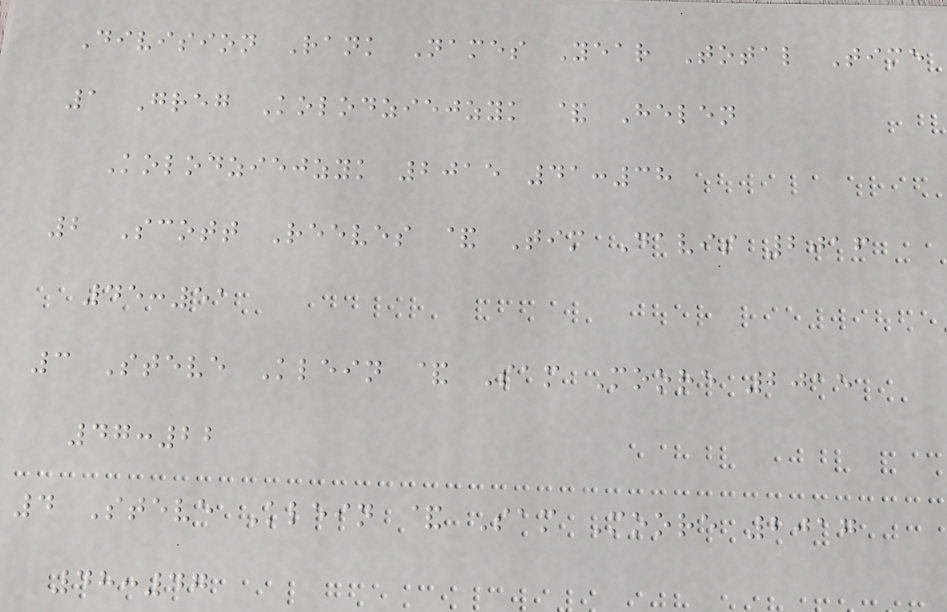Division Rank Names Year Total Time
1 Greg Kolodziejzyk & Helen
Kolodziejzyk 2015 41:38
2 Scott Reeves & Tim Davis 2016
45:51
3 Steve Klein & Sam Moore 2015
47:22
4 Steve Klein & Sam Moore 2017
48:47
